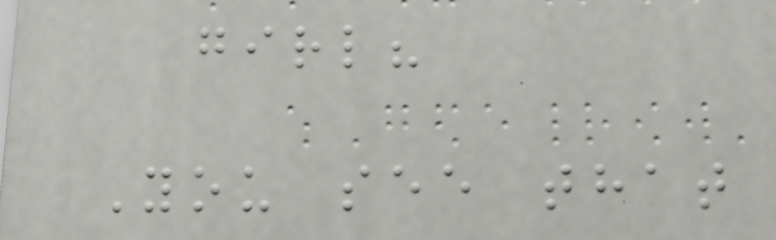girl?
You see that
